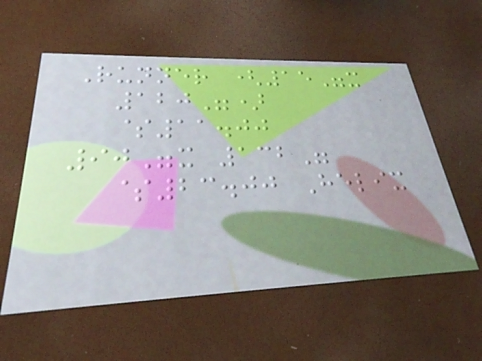Runner (15"x
120")
$11.00
90"x 132"
$23.00 Helix
